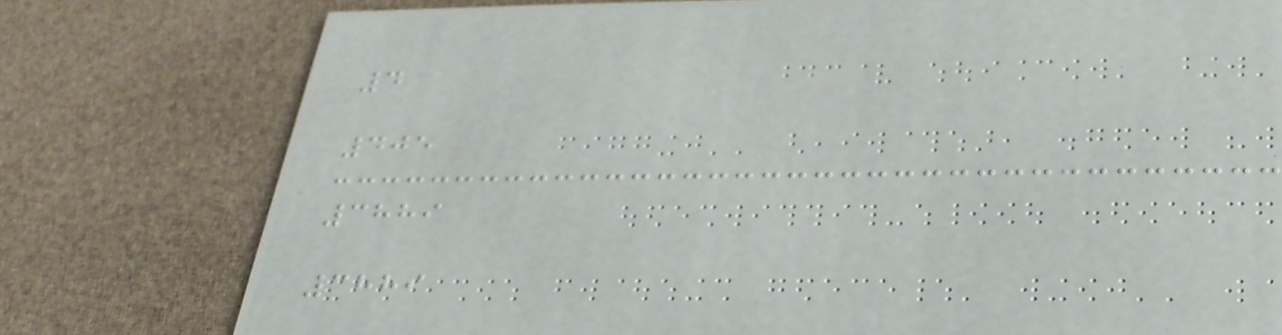4
405
3889
3889
